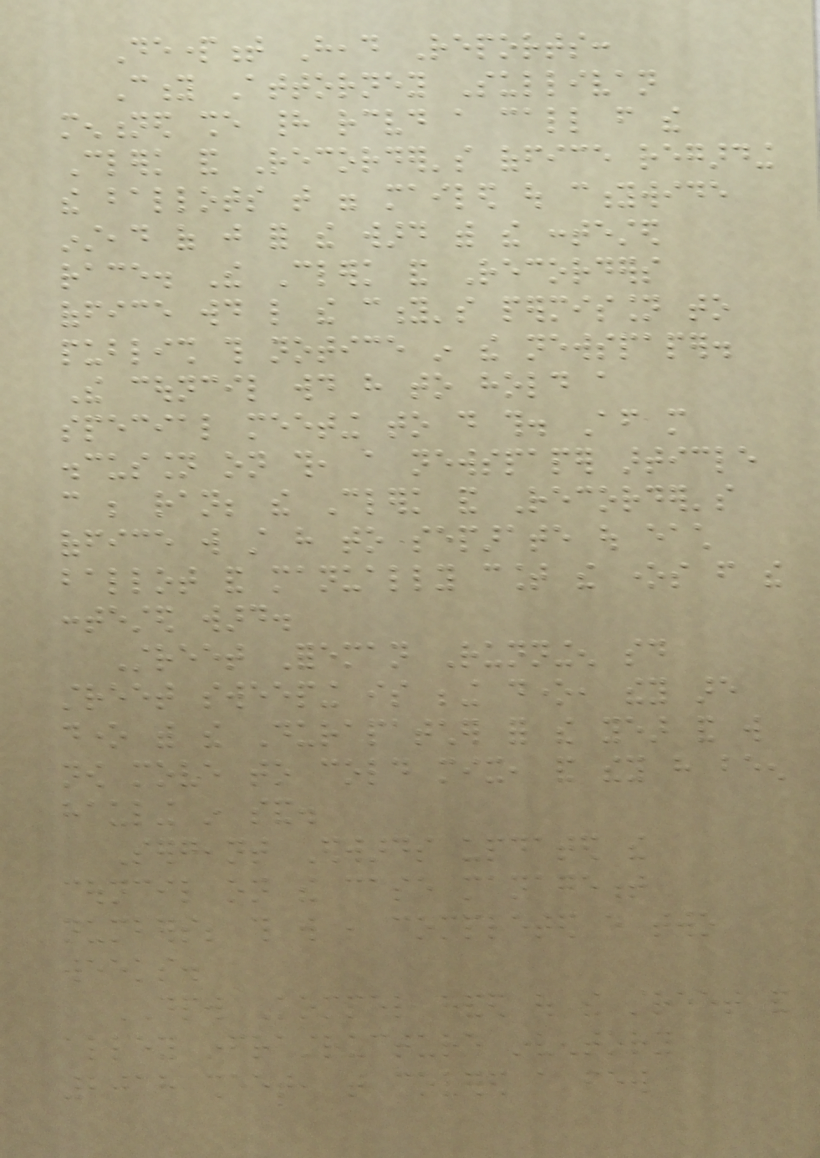Department Head Reports:
City Attorney Sullivan
mentioned she had received a call from the
Clerk and Recorder's office regarding
the ballots that were mailed out citywide
instead of just for the ward with the contested
race. The Clerk and Recorders
office would like the city's permission to
publish this notice in the newspaper.
The council would have to hold a
special meeting to do this. After more
discussion on this, a newspaper article
can be ran; the Clerk and Recorder's
office will still have to separate out each
ballot and manually count the ones from the
contested ward.
Street Foreman Runningen said
street sweeping is being done, they are
done with the Durapatcher for the year and will
now move to cold mix, and they have been
hauling in sand.
Sergeant Edwards updated the
council on the case management
numbers; this will be completed every two
weeks.
DPW Kompel handed out the street and
alley infrastructure inventory
2018 sheet, that covered a few
